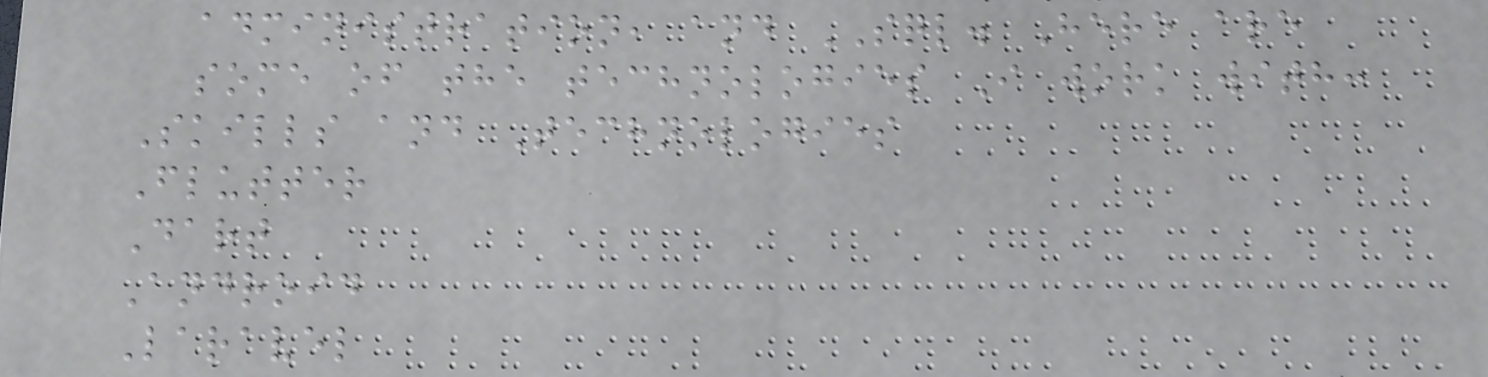administration, and SQL. Here are
some of the technologies I work with:
Skills and Technologies
Flutter
Dart
Android
Laravel
